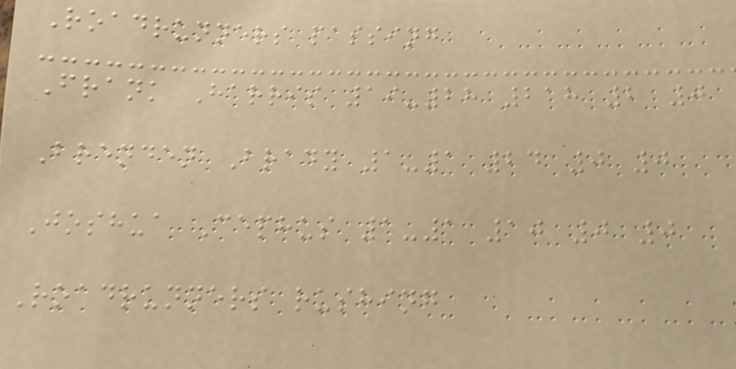Roadrunners passing
Frank Harris 19-28 218 2 0
Brenden Brady 1-1 24 0 0
Joshua Cephus 1-1 10 0 0
Roadrunners rushing
